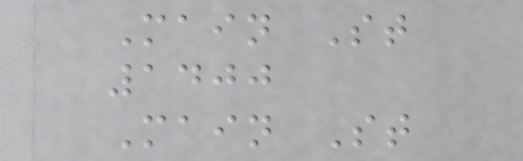Main St
1400
Main St
